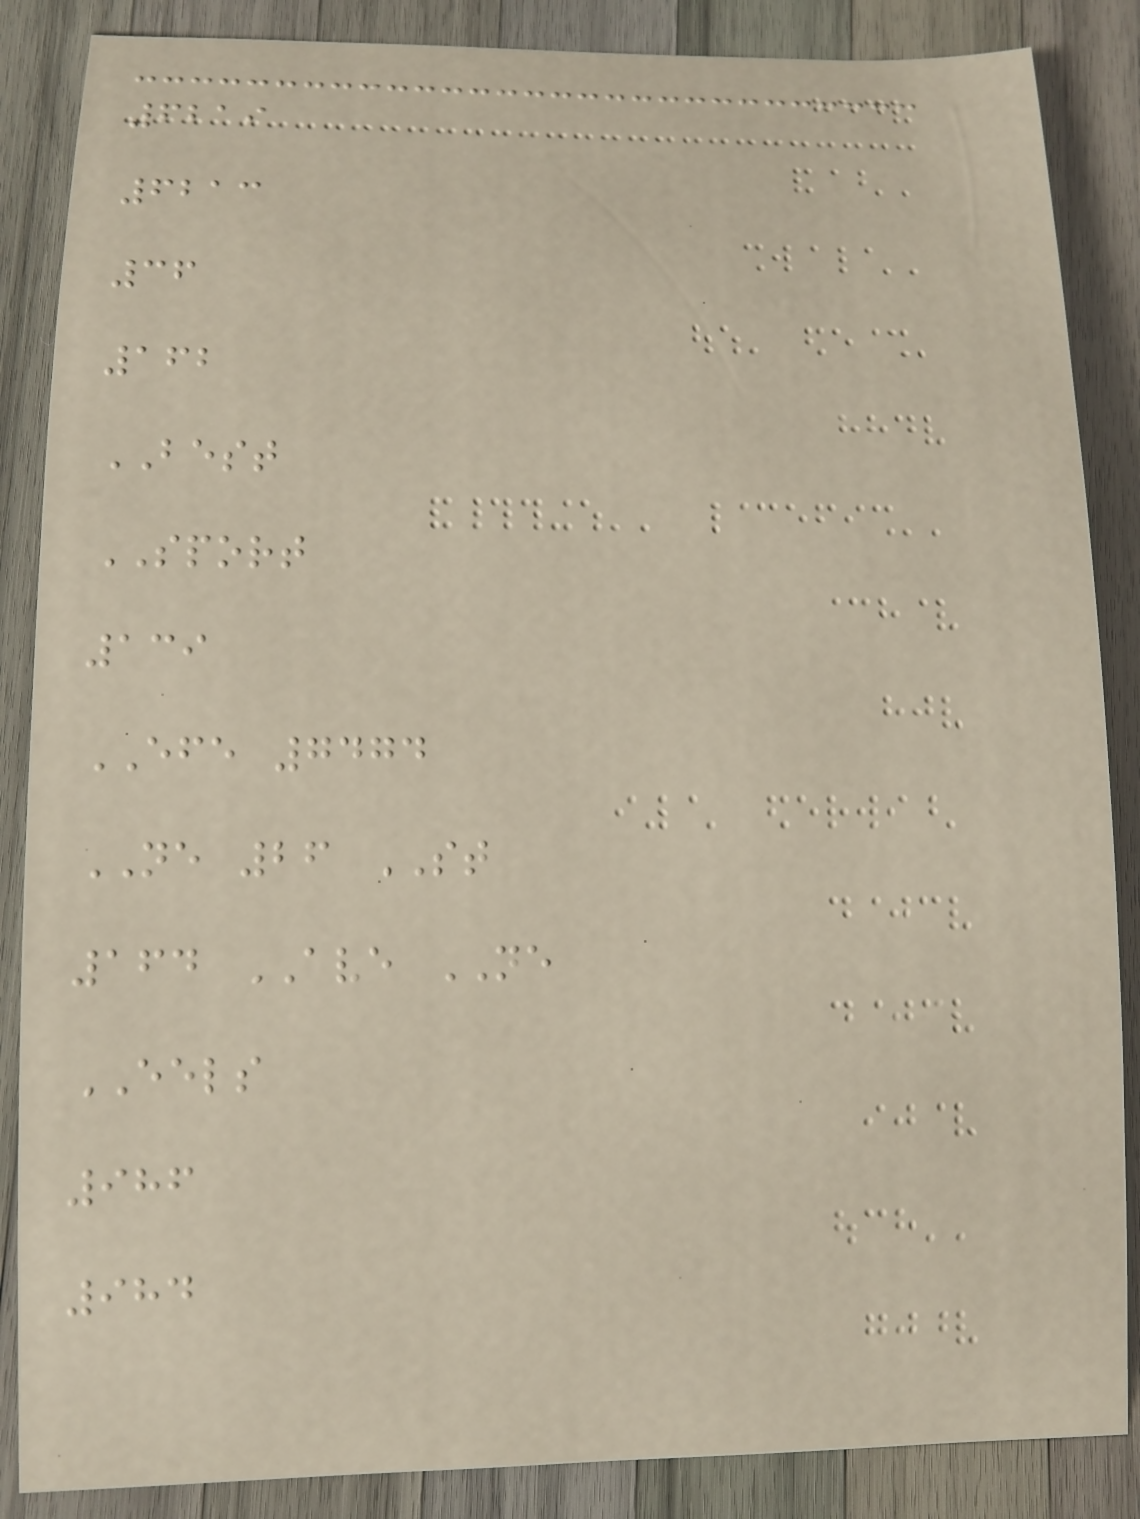6219
6213
36
162
BEST
SPORT
139
EFE 7474
NE 26 ST
164 AVE NE
EELS
986
984
